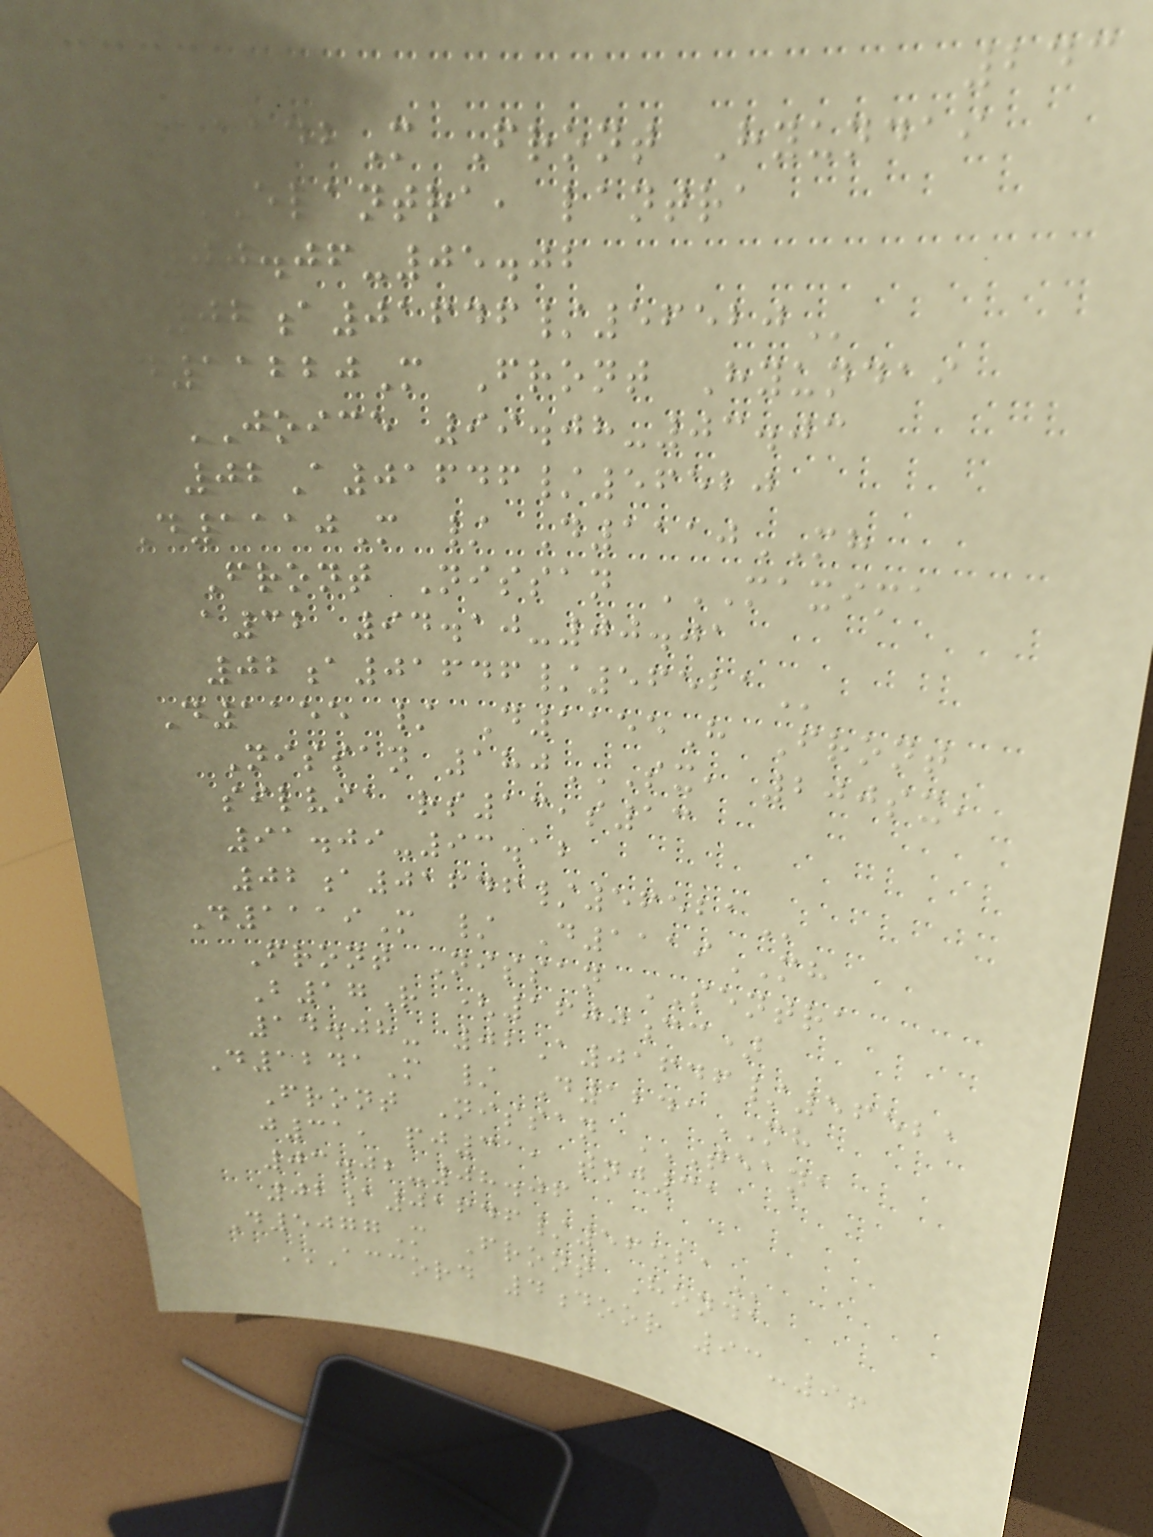243
D11142M Front Hyundai
ELANTRA, LANTRA
00.06-05.02
02A01646/56520
D11220M Front Hyundai
JOICE 99.08-03.03
02A01646/56520
D1110M / D1110MH
Front Nissan MAXIMA
A32 94.10-00.01
02A01646/56521
D1155 / D1155H Front
Nissan 180SX, 200SX,
SILVIA RS13,S13
91.09-93.12
02A01646/56521
D1119M / D1119MH
Front Nissan SENTRA
B17R (1600cc)
14.08- 02A01646/56521
D1241M / D1241MH
Front Nissan TEANA
J31, PJ31, TNJ31
03.02-08.06
02A01646/56521
D5077M Front Honda
ACCORD 4DOOR 93-96
